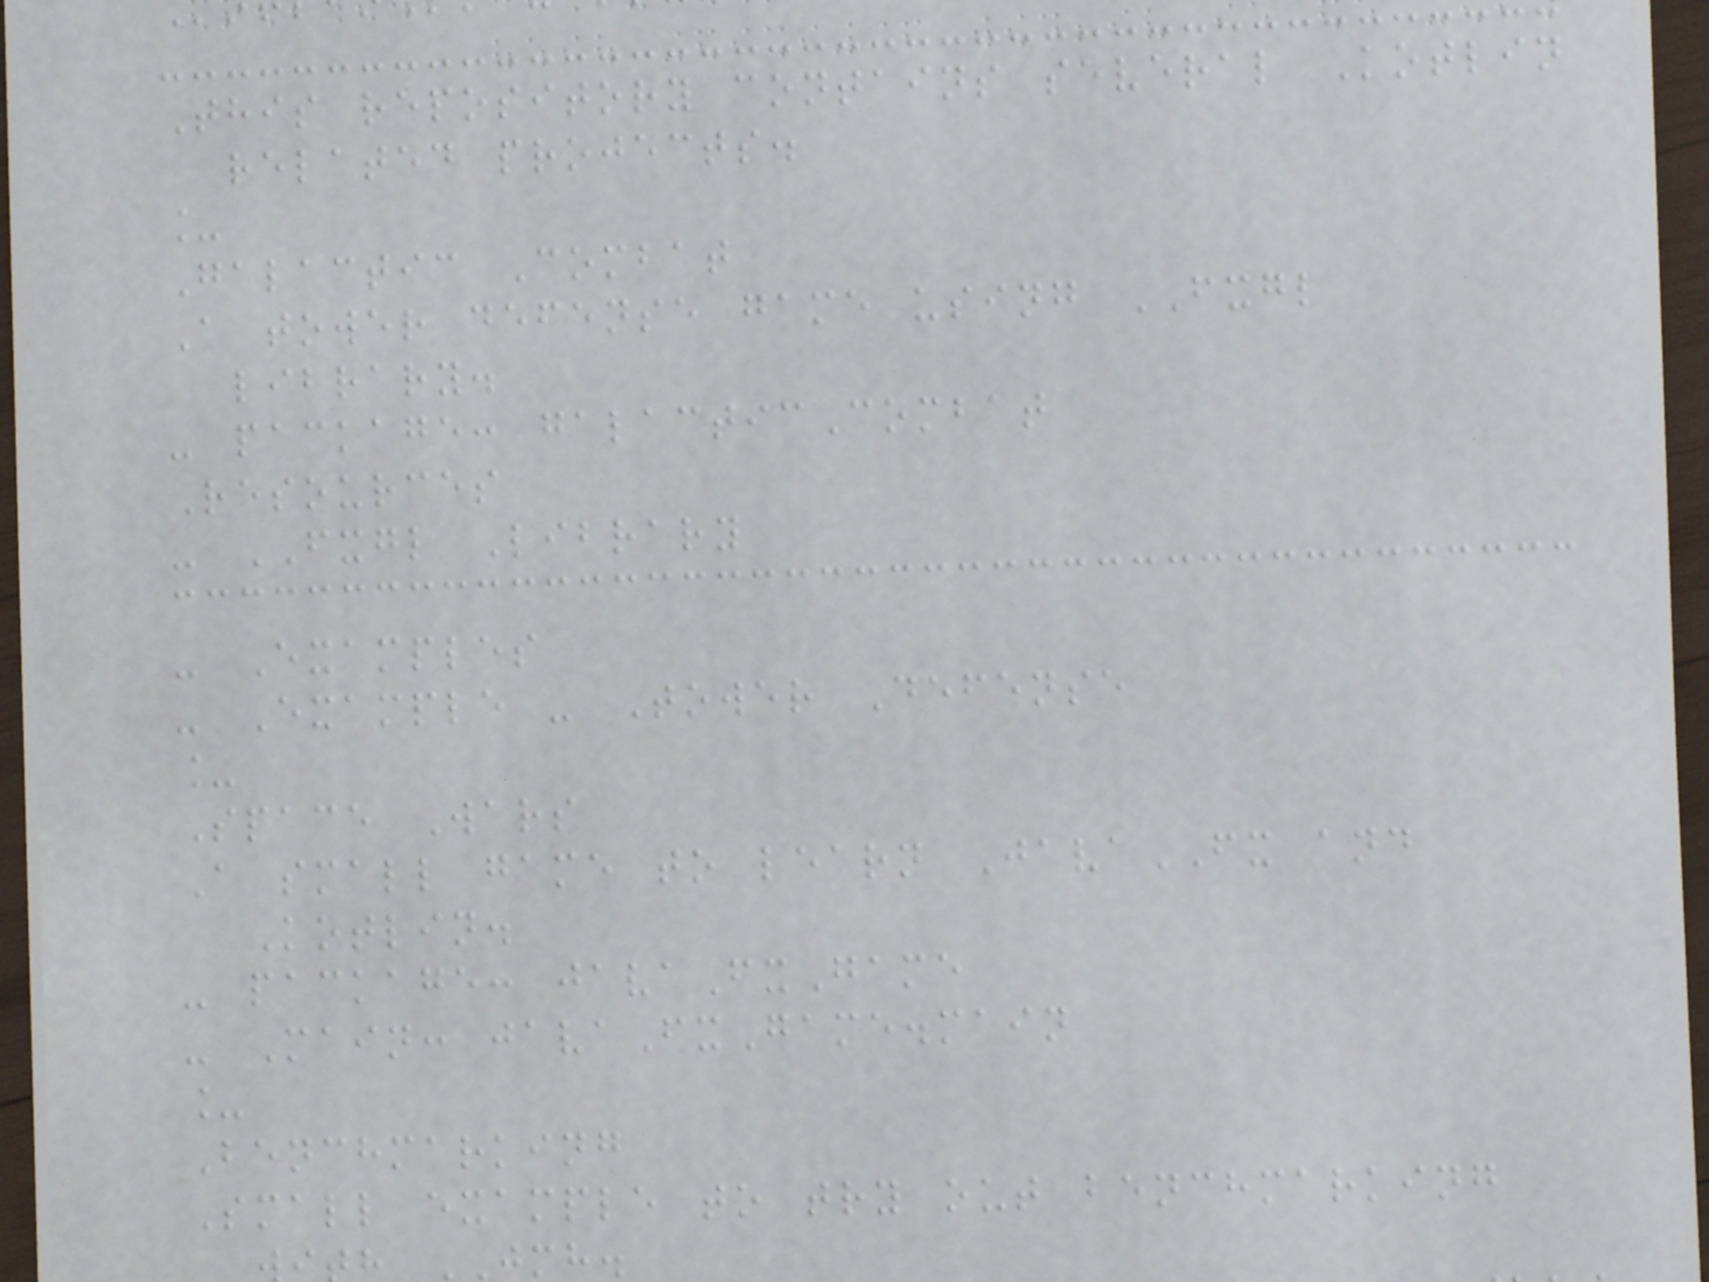This repository contains several Kotlin
related projects.
_
Galactic Combat
A tower defense game using FXGL
library.
- package: galacticCombat
Resources
- FXGL Library
- Examples
- Example - Tower Defense
_
Space Wars
A small game to learn JavaFX and
Kotlin.
- package: javaFxGame
- Main: javaFxGame.main
_
Benchmarking
Small example to try out benchmarking
jmh.
